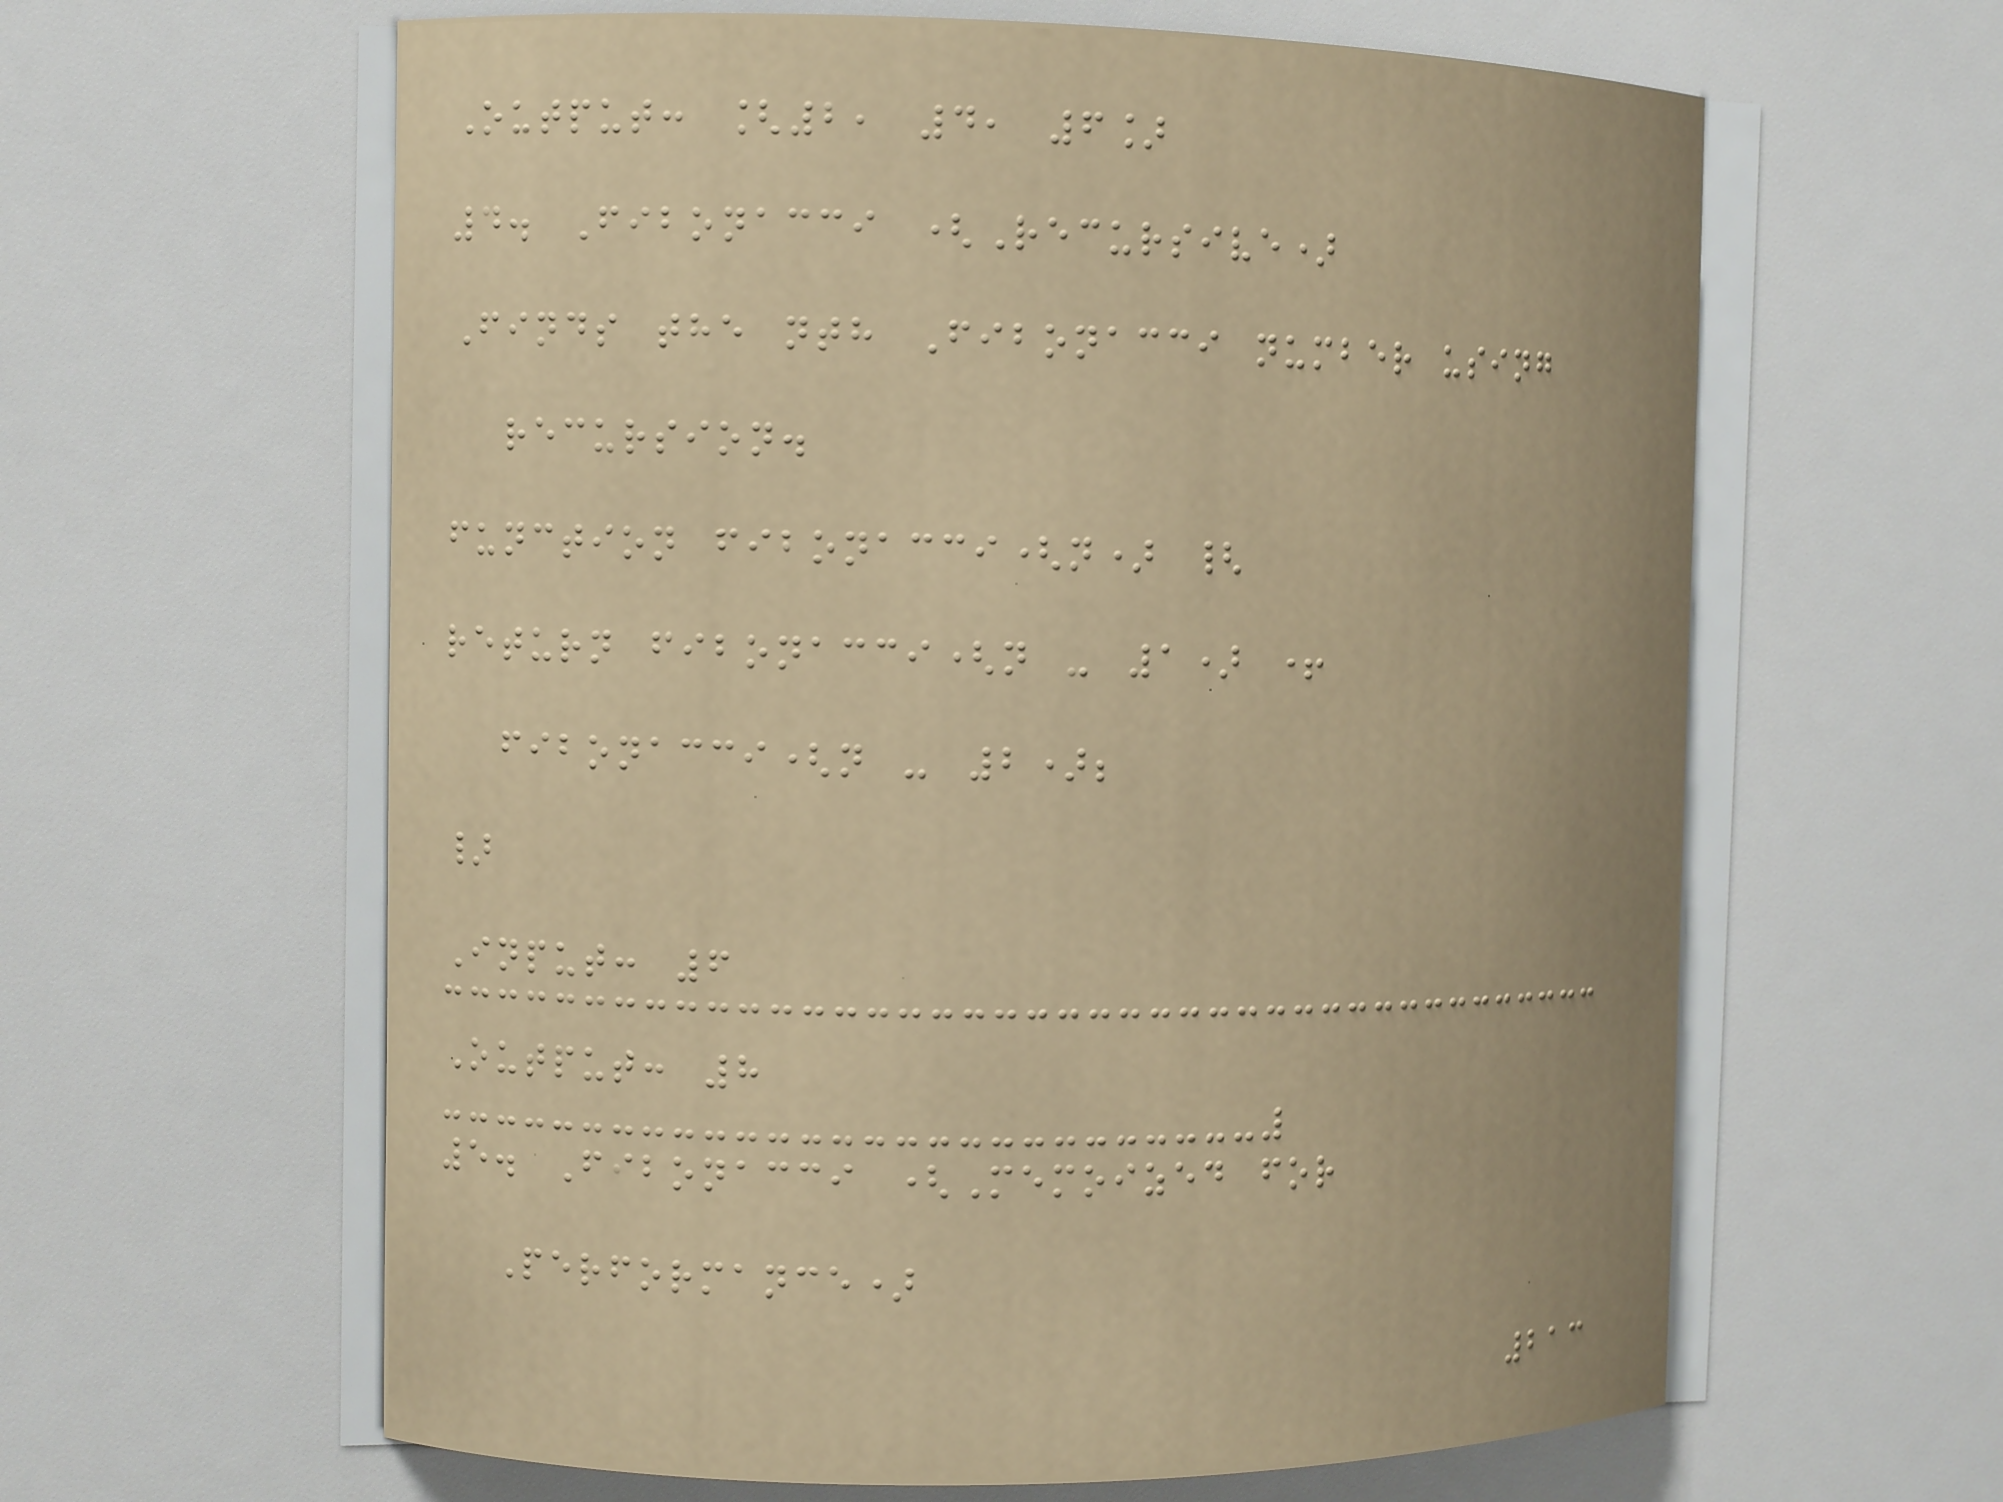Output: [2, 4, 6]
4. Fibonacci (Recursive)
Finds the nth Fibonacci number using
recursion.
function fibonacci(n) {
return fibonacci(n - 1) +
fibonacci(n - 2);
}
Input: 6
Output: 8
5. Fibonacci (Memoized for
Performance)
213
